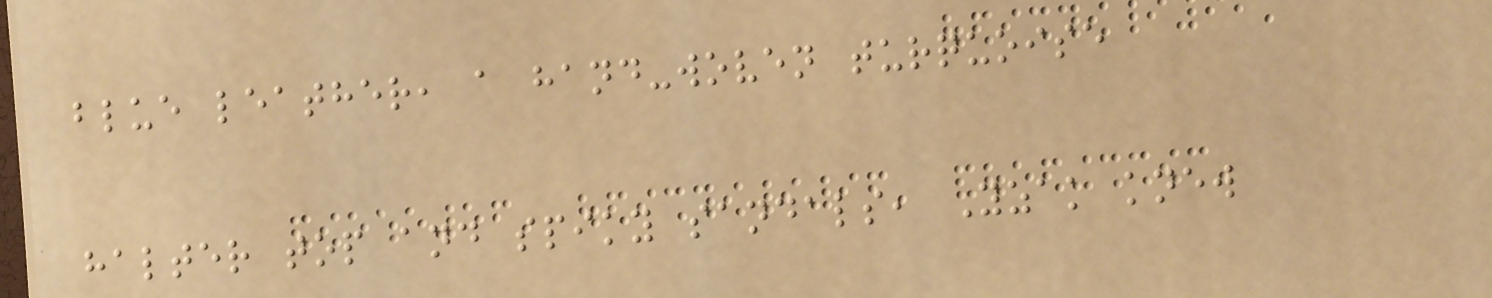blue leather, a hand-woven turquoise
halter top and spiky sandals, Yzak knew
